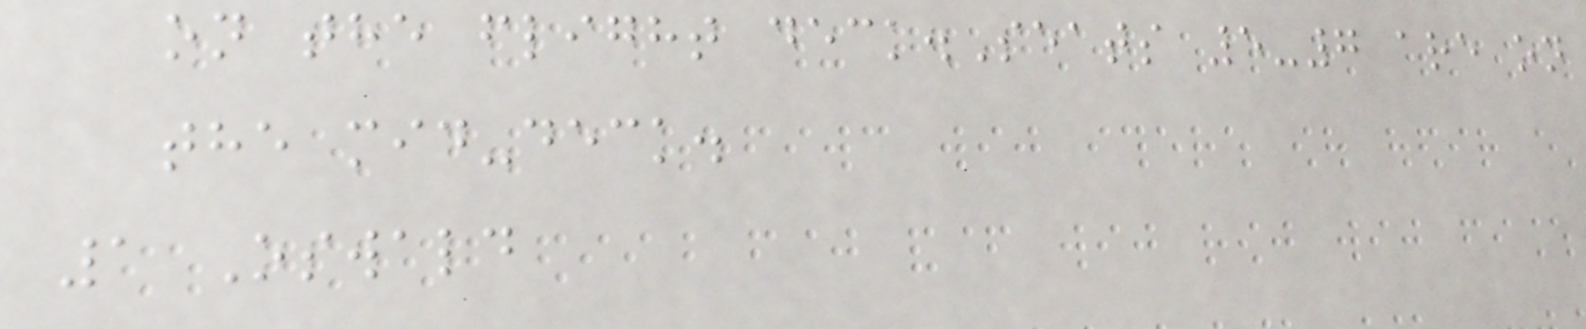on the flight deck.Seats 5-7 are on
the mid-deck.
1 Oswald
